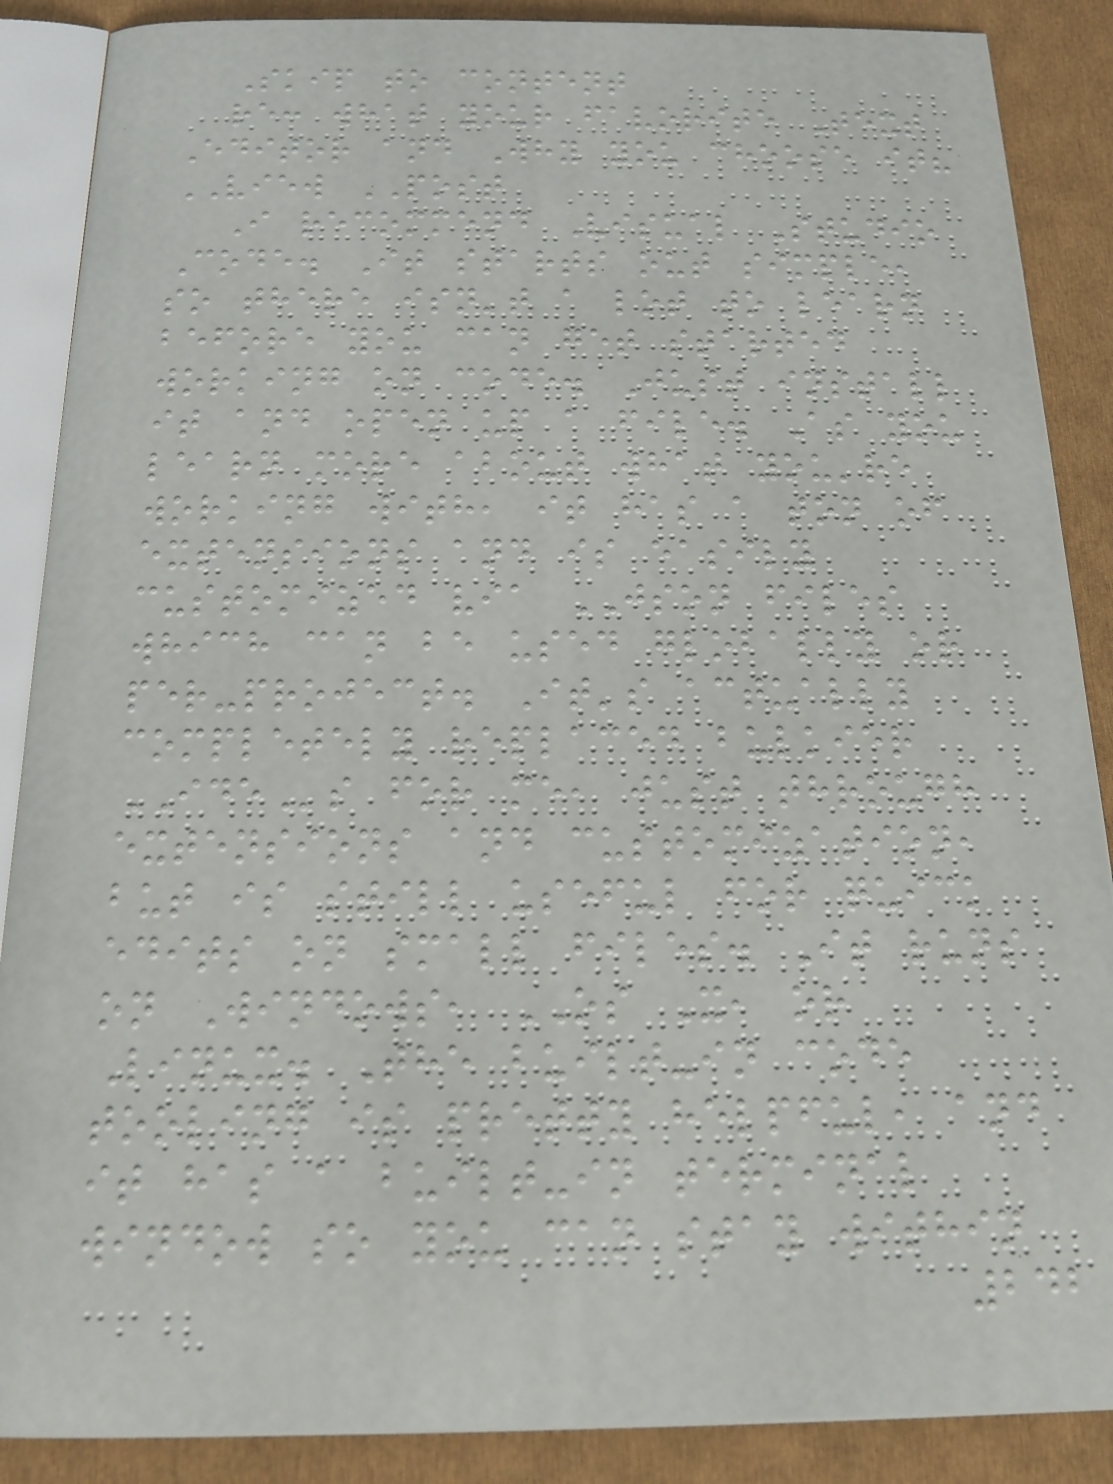Skip to content
re: what your favorite Text
Editor and Why you choose it?
VIEW POST
I recommend Visual Studio
Code. It starts out simple,
so there isn't a lot to learn
before you can get started
working on code. Just install
it and open up a file. As you
learn more about what you're
working with, it has a ton of
extensions and is easily
customized via JSON files
which can be used globally or
per-project. It's actually
completely replaced bulkier
IDEs for me, just through
extensions and customization,
but is still useful for quick
edits on small files. It runs
on Windows, OS X, or
Linux. The built-in code
tooling is pretty helpful, and
it has a built-in terminal
window so you can stay within
242
